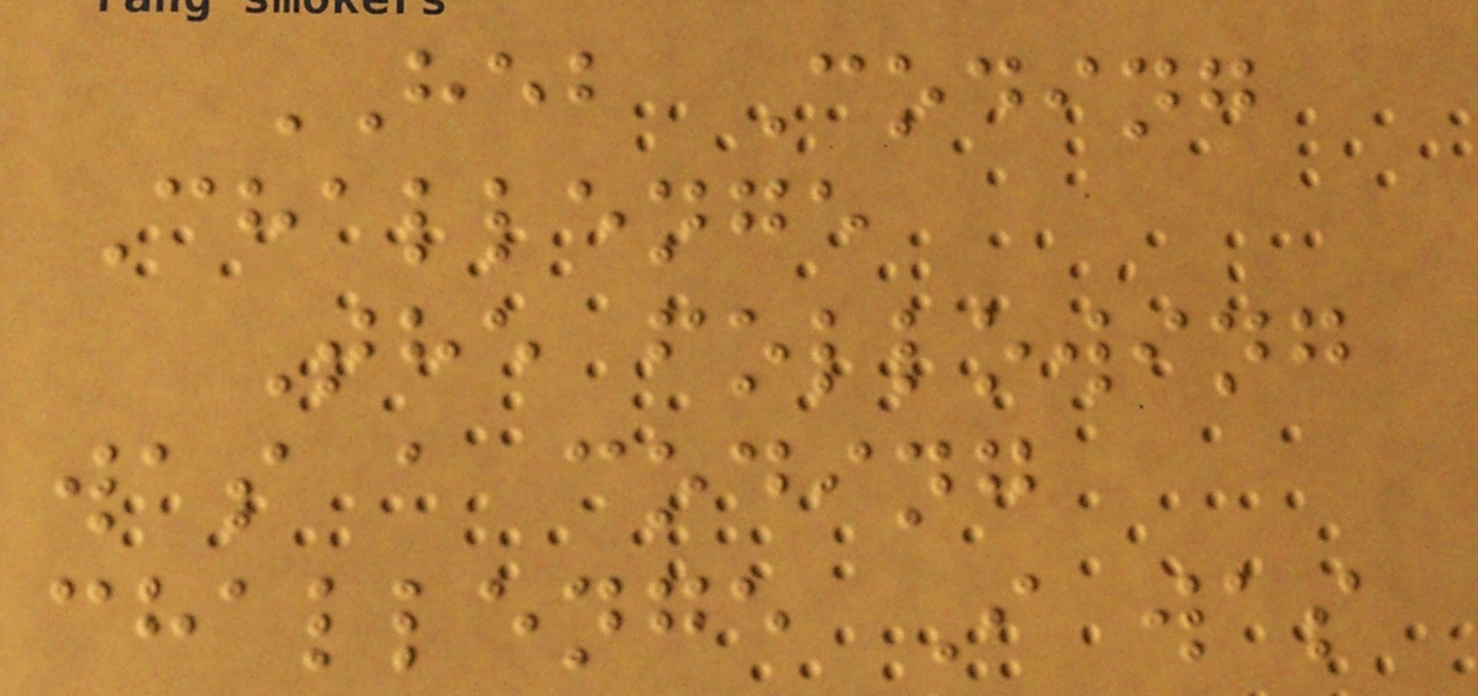HEB Coding
Challenge
The following
was a coding
challenge I was
